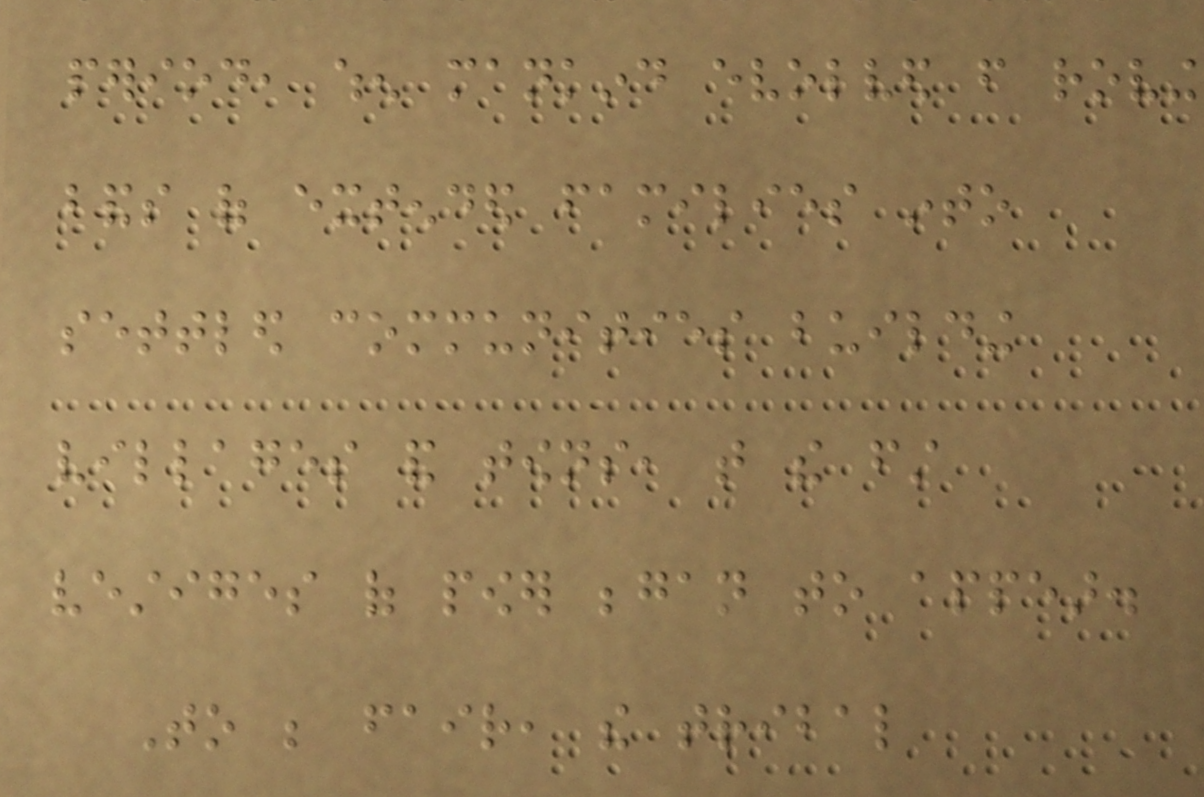period, when mankind evolved from roving
bands of extended families into
settled communities building
villages and towns, that the first
vestiges of power began to appear.
To be fair, the tribal
